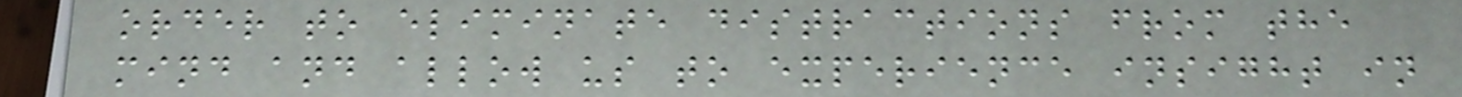order to eliminate distractions from the
mind and allow us to experience insight in
